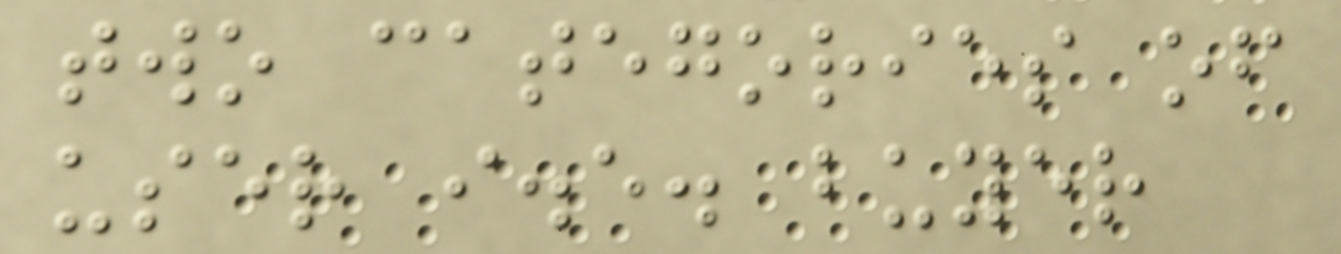two categories of
user i.e. buyer
